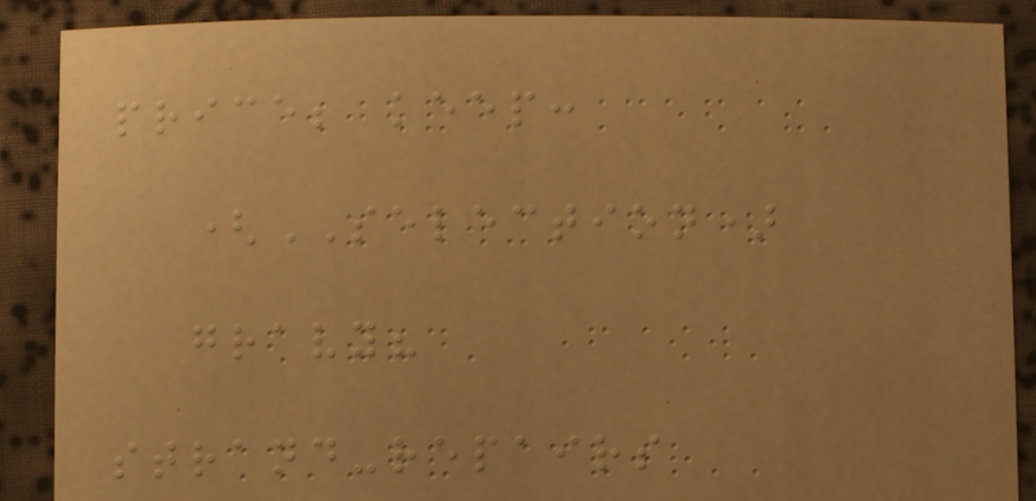price; keep:
(SELECTION)
gravy?
strand-repairs
